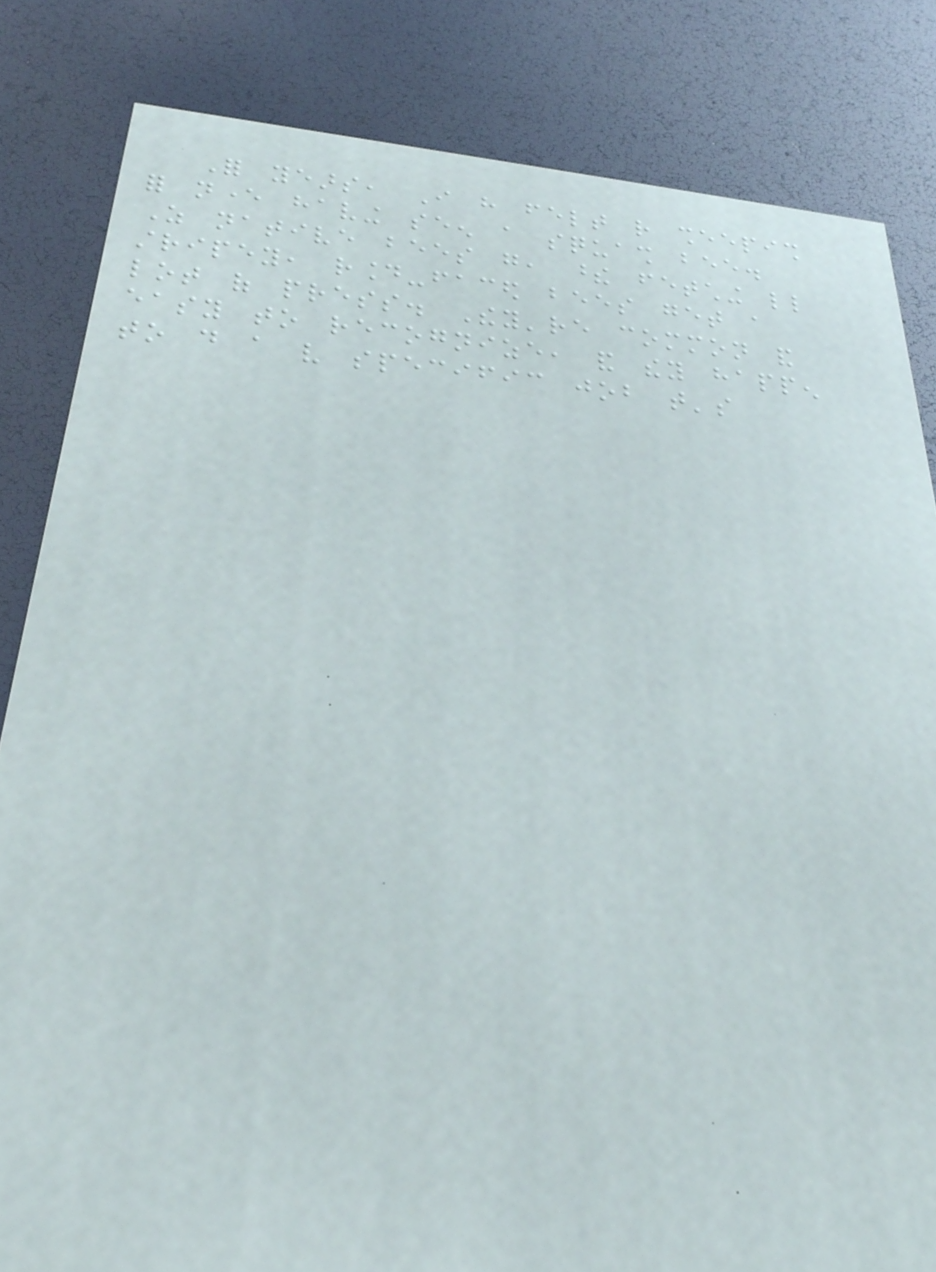For years, I have felt rather sheepish
for never having seen a squash bee.
As native bees go, these fetching little
stripey, round-faced bees get a
lot of press. They're common and
easy to recognize, and they happen
to do a very specific job that's
